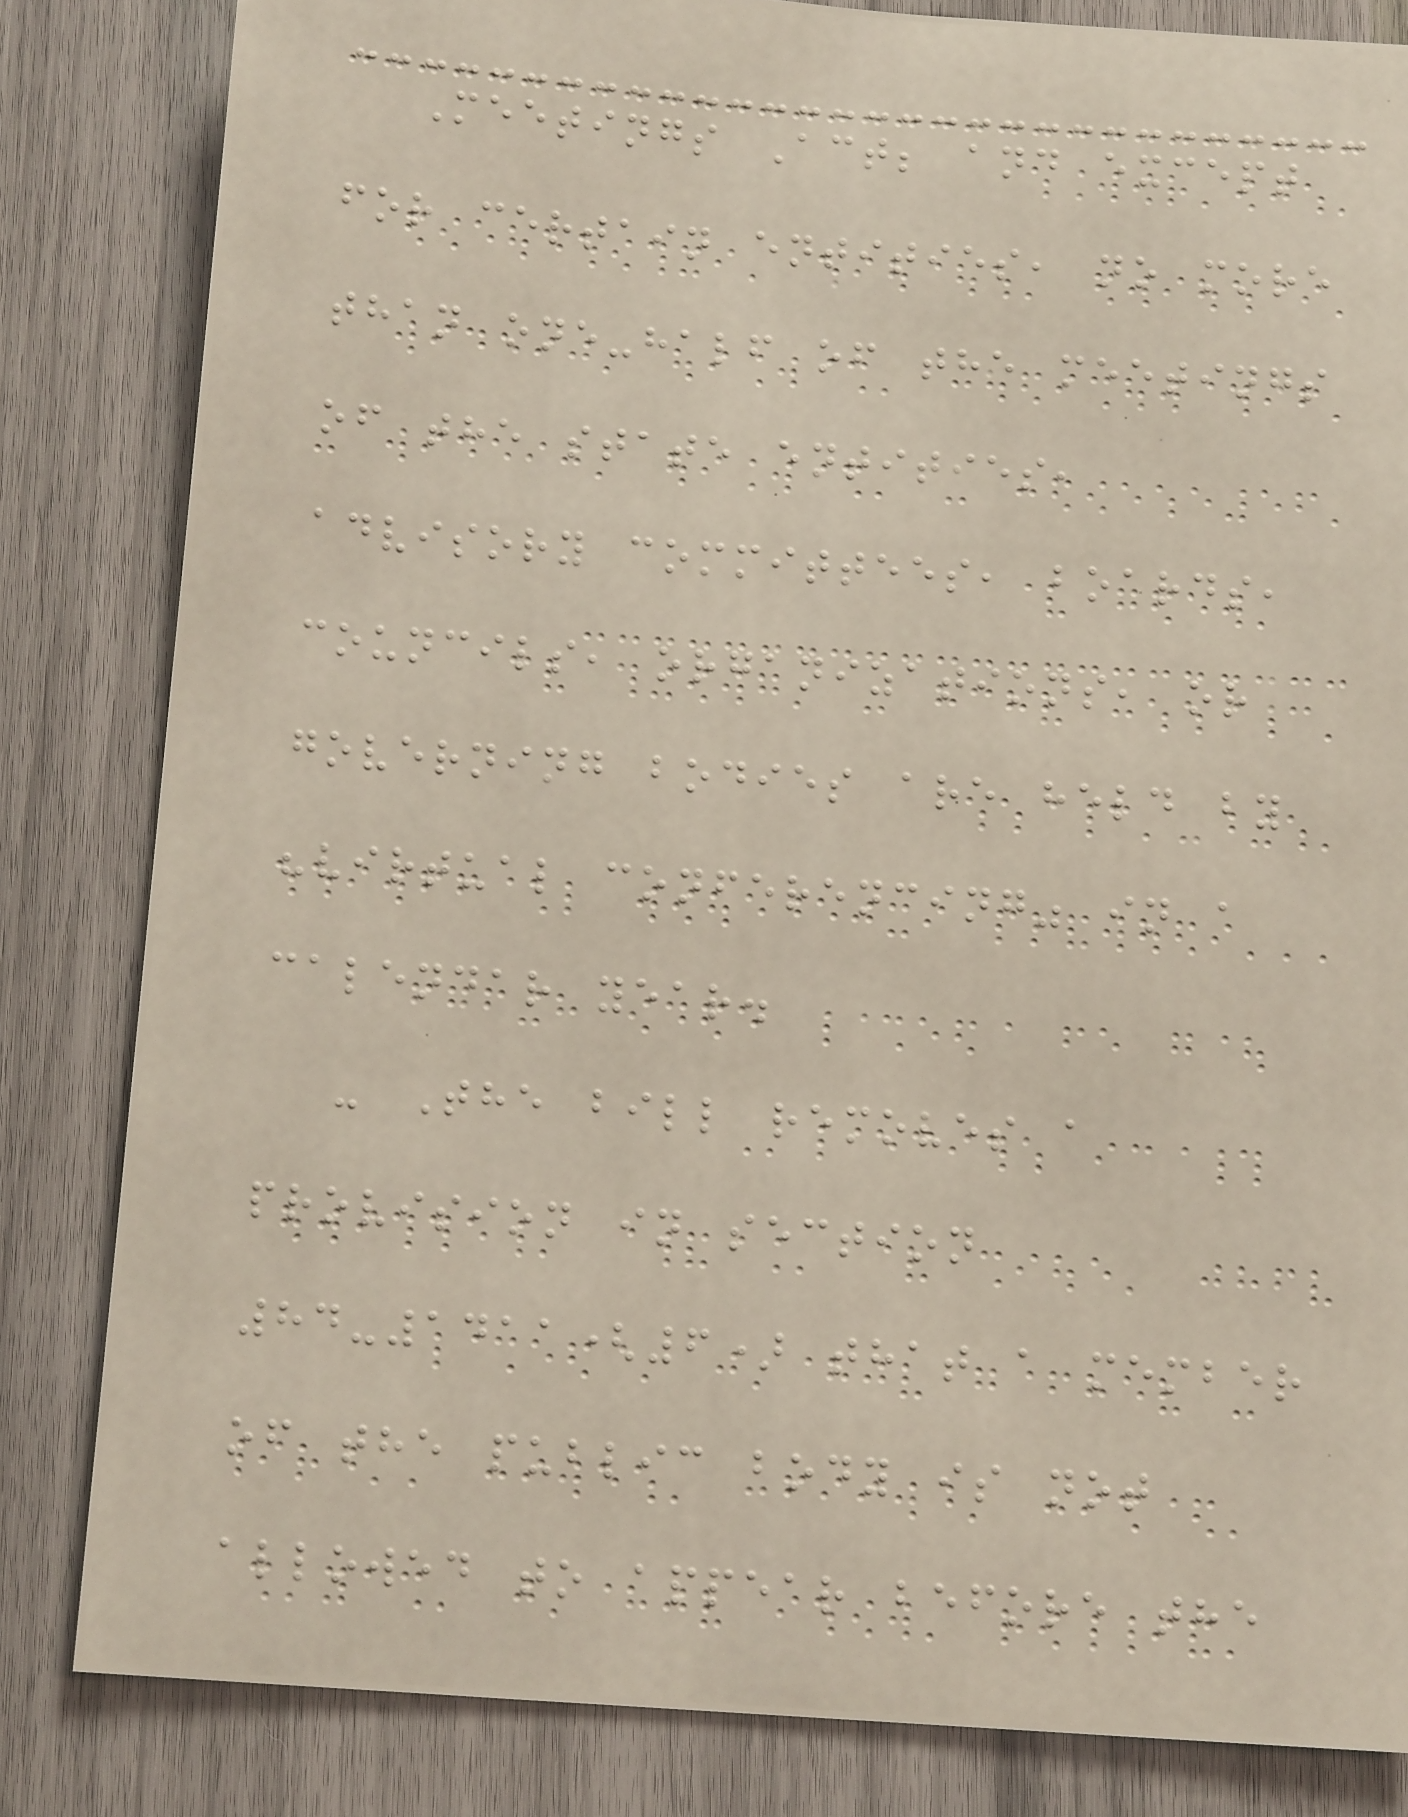Meetings Act; and except
for certain entities, no more
than one-half of the meetings
of the state entities,
advisory committees, boards,
councils, organizations, or
governing bodies are held by
"virtual conferencing" in a
calendar year.
- The bill removes a
provision in section
84-1411(6) that a member
of the public body is not
allowed to appear before the
